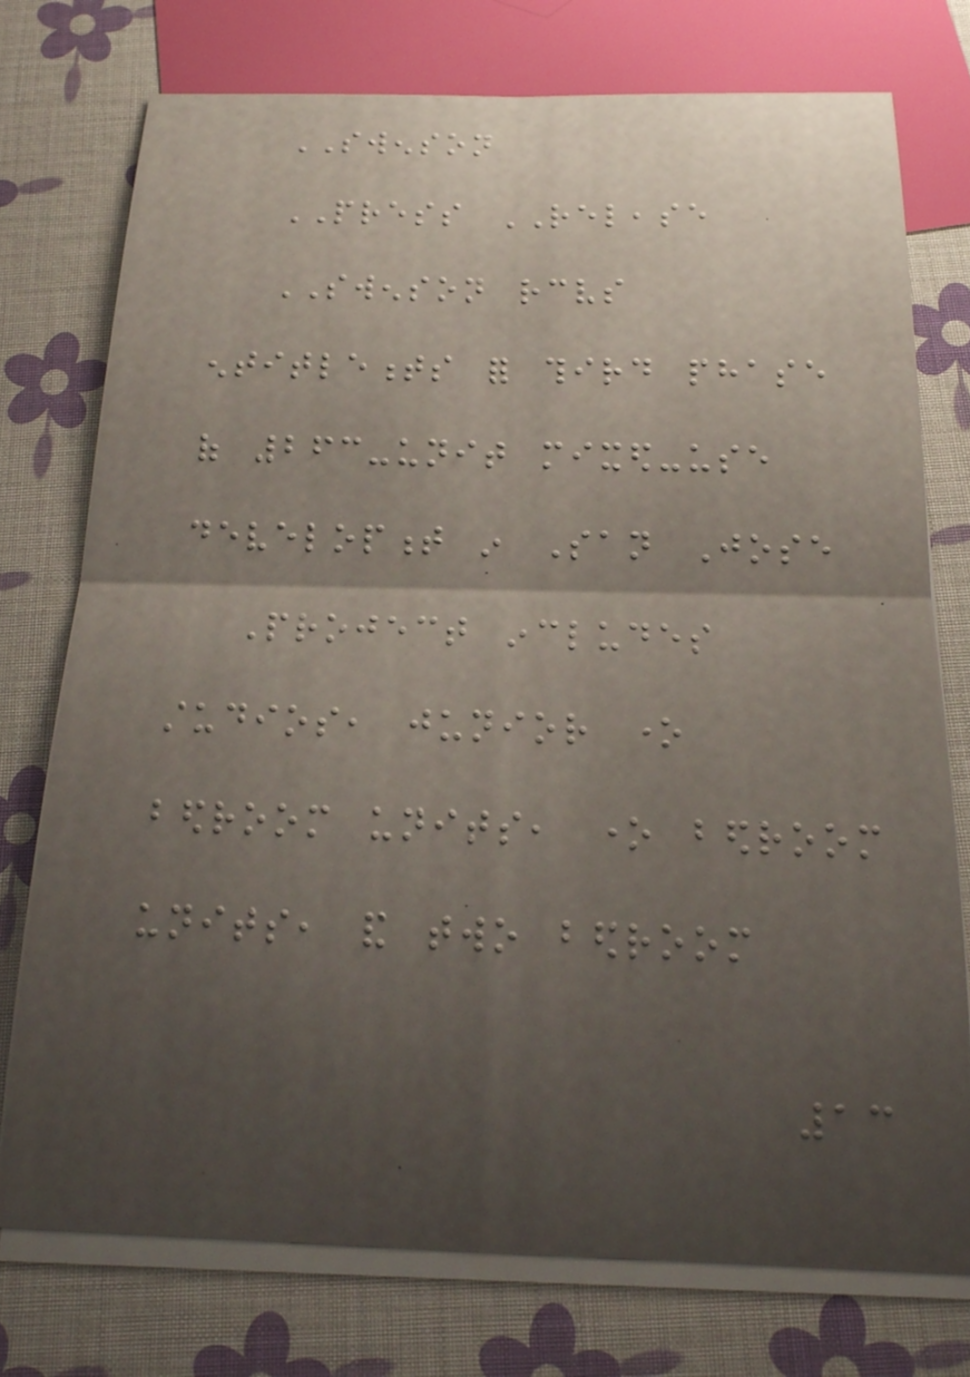SWENSON
PRESS RELEASE
SWENSON receives
entitlements for third phase
of 263-unit mixed-use
development in San Jose
Project includes
studios, junior one
bedroom units, one bedroom
units, and two bedroom
13
